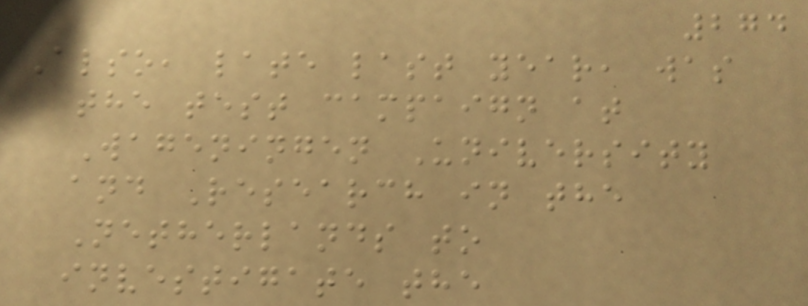274
Also, late last year, was
the test campaign at
Wageningen University
and Research in the
Netherlands to
investigate the
